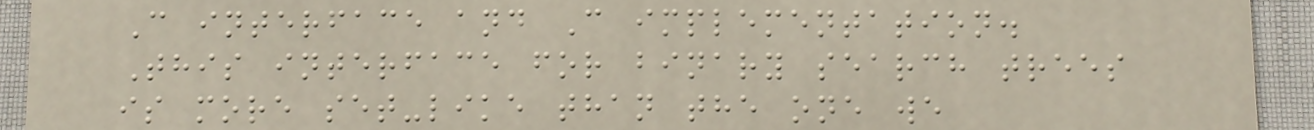C interface and C implementation.
This interface for binary search trees
is more set-like than the one we
